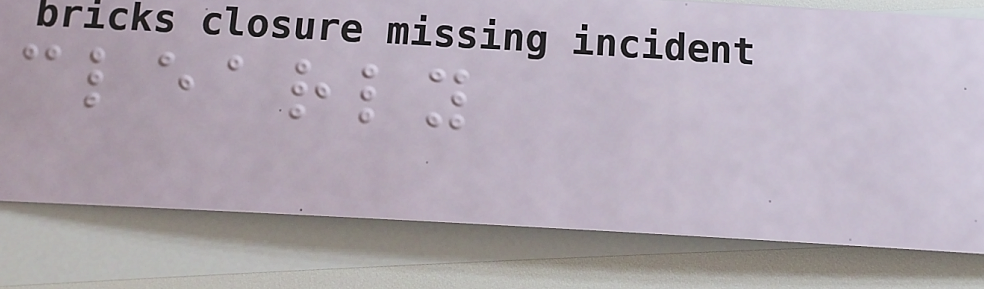clearly
